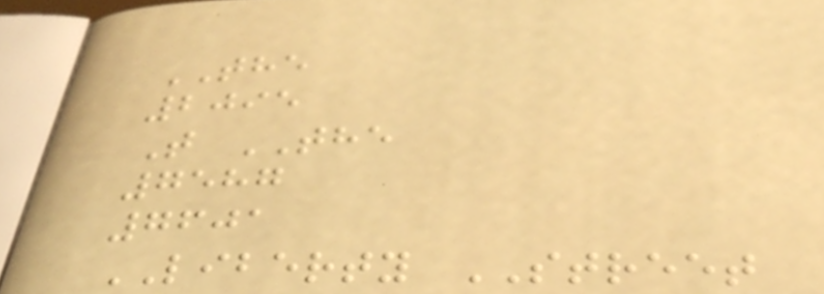THE
2095
T THE
7587
7601
LIBERTY STREET
